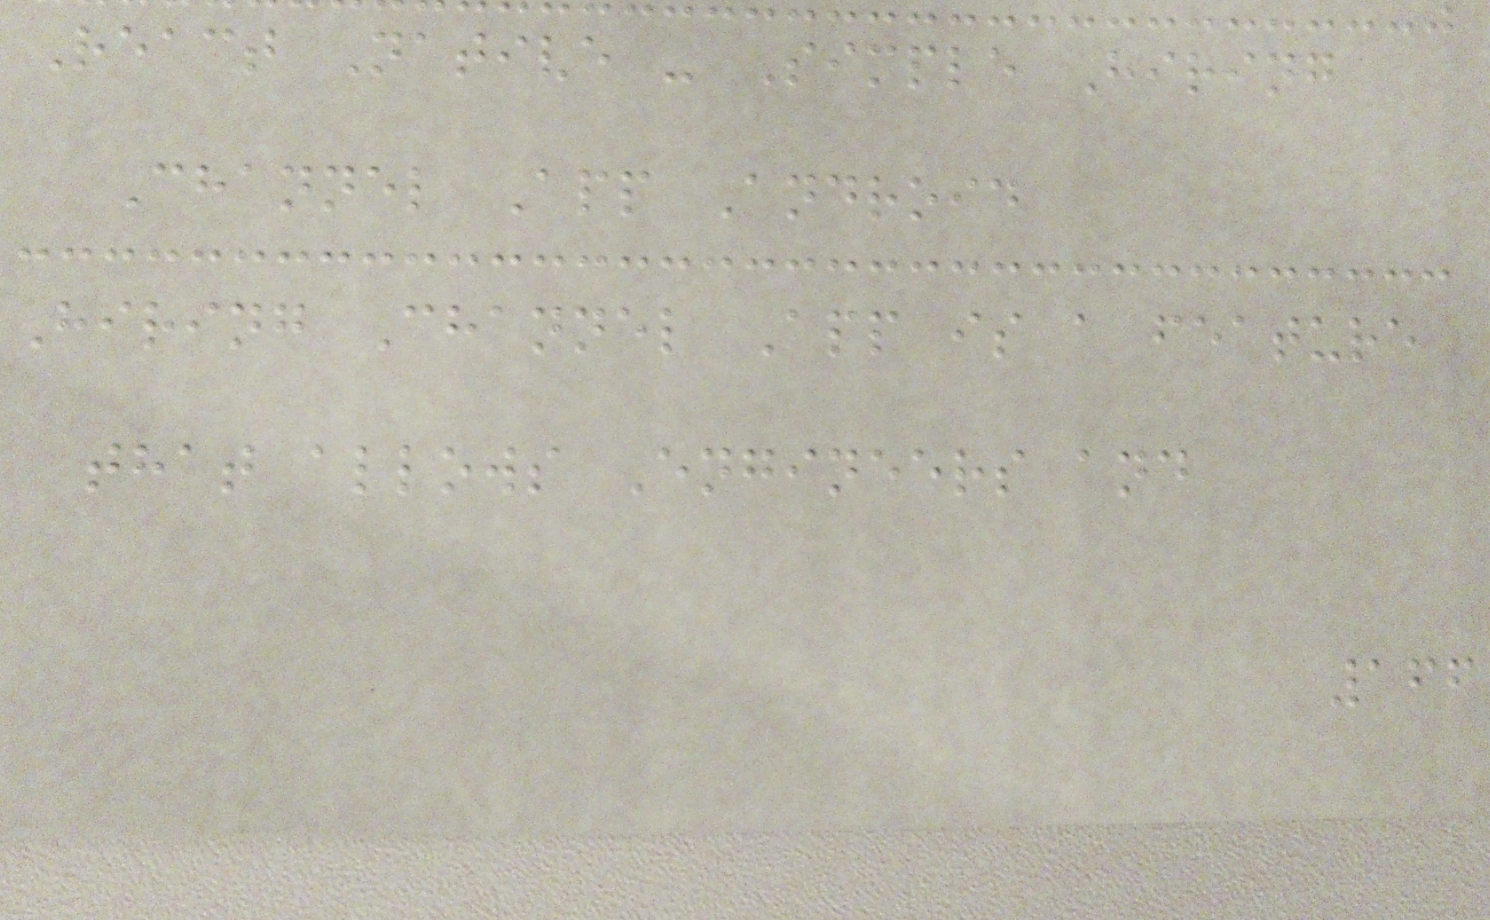React Native - Simple Hiring
Channel App Android
Hiring Channel App is a feature
that allows Engineers and
166
